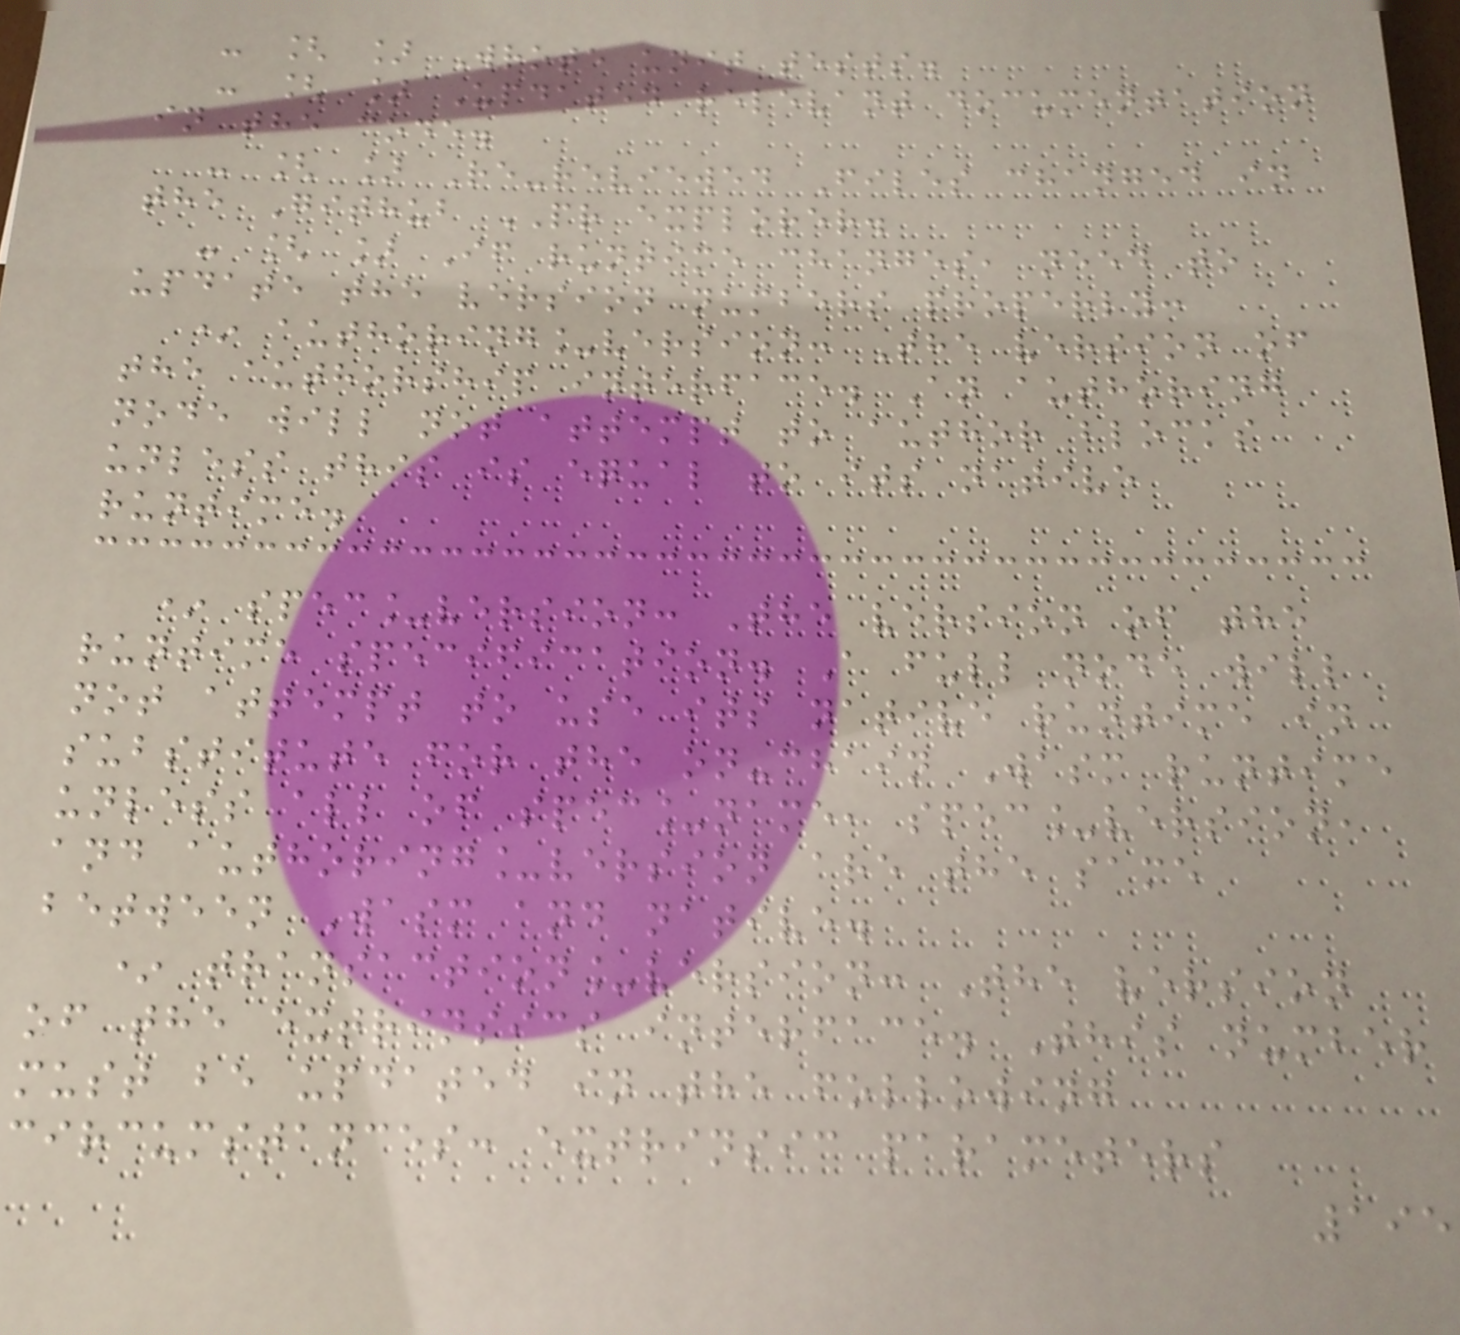- [ ] Wrote unit tests.
- [ ] Updated relevant documentation
in the code.
- [ ] Re-reviewed Files changed in
the Github PR explorer.
- [ ] If runtime changes, need to
update the version numbers properly:
* authoring_version: The version of
the authorship interface. An authoring
node will not attempt to author blocks
unless this is equal to its native
runtime.
* spec_version: The version of the
runtime specification. A full node will
not attempt to use its native runtime in
substitute for the on-chain Wasm runtime
unless all of spec_name, spec_version,
and authoring_version are the same
between Wasm and native.
* transaction_version: The version
of the extrinsics interface. This number
must be updated in the following
circumstances: extrinsic parameters
195
